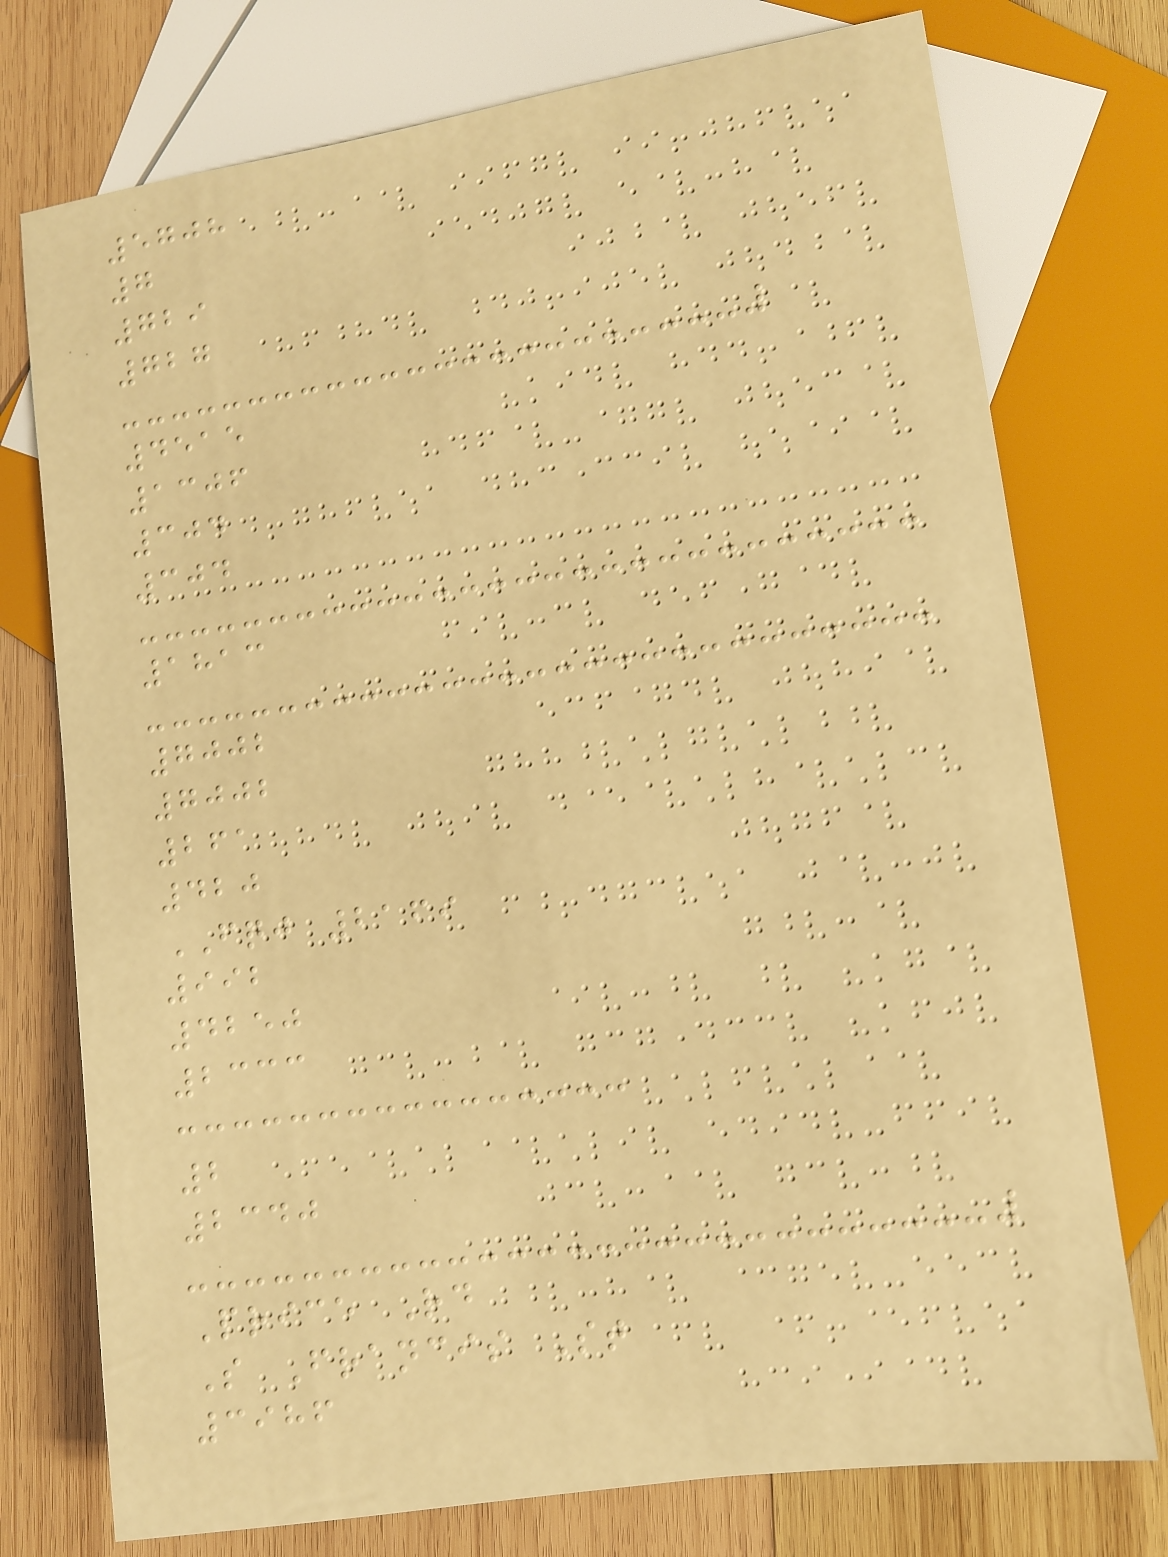5708
7
729
727
4515
1306
304
304
1813
7002
7002
261
420
FQJ 2169
992
4250
2333
2
2340
Price Rd
S Francis St
3986
